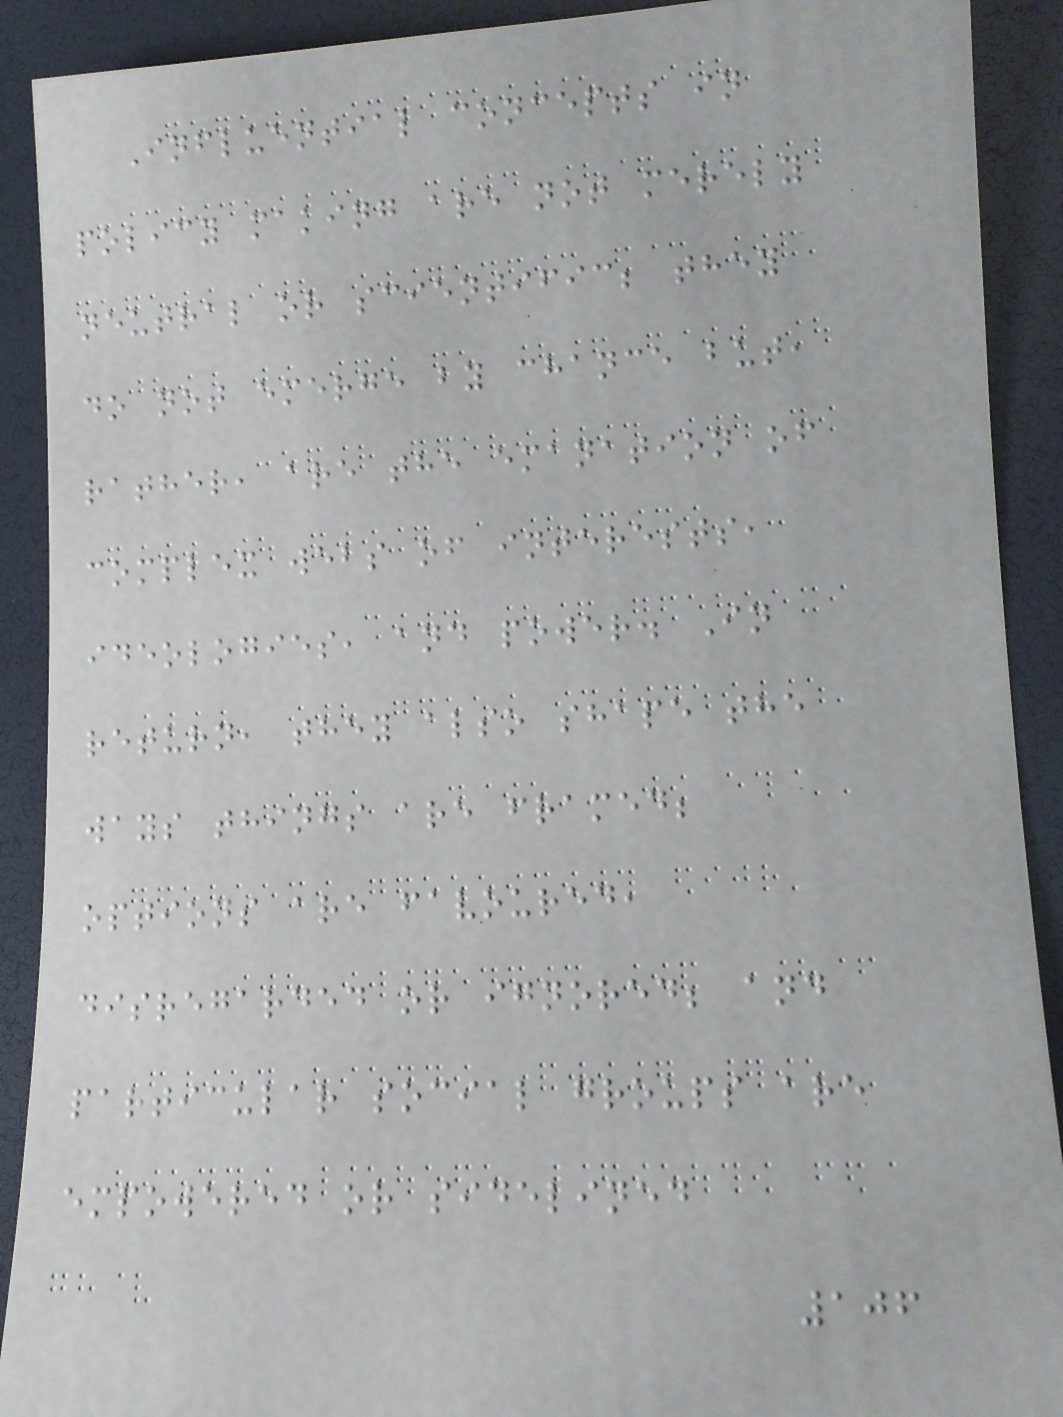Influential concepts in
policy making are not merely
neutral or scientific; they
do not emerge by chance but,
rather, are the emanation of
complex webs of interests,
ideologies, and power. In
return, they also shape the
ways things are framed;
options are favoured,
disregarded or ignored; and
particular social groups are
empowered or sidelined
106
